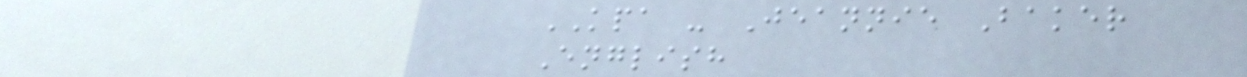KPA - Jeannie Baker
English
